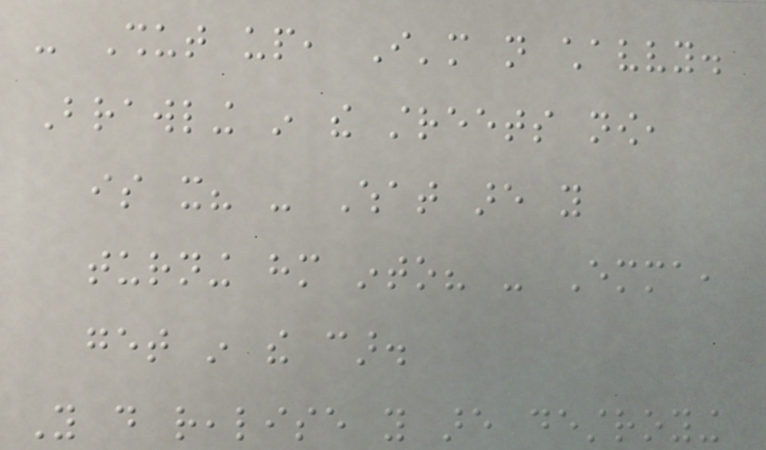- Shut up, I'm not chavvy.
Brawling in the streets now,
is it? - What are you
turning him into? - Emma,
get in the car.
You do realise you are destroying
